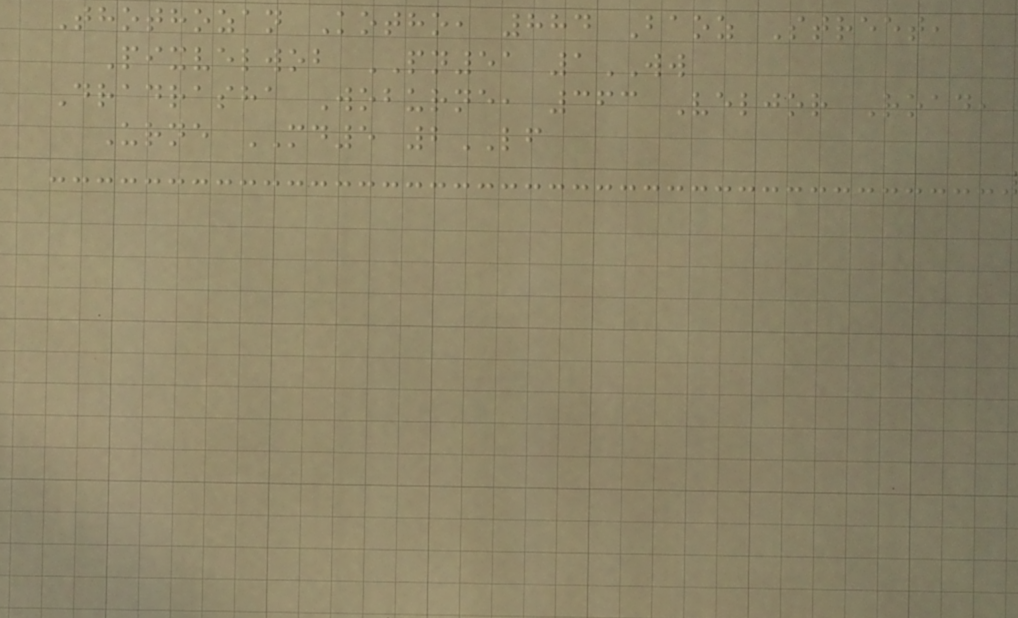Thothozan Kotho, 884 Baoz Street,
Pixvelwob PN51 1WW
Dradrasha Woburne, 363 Veljor Road,
Urne MD5 2LF
